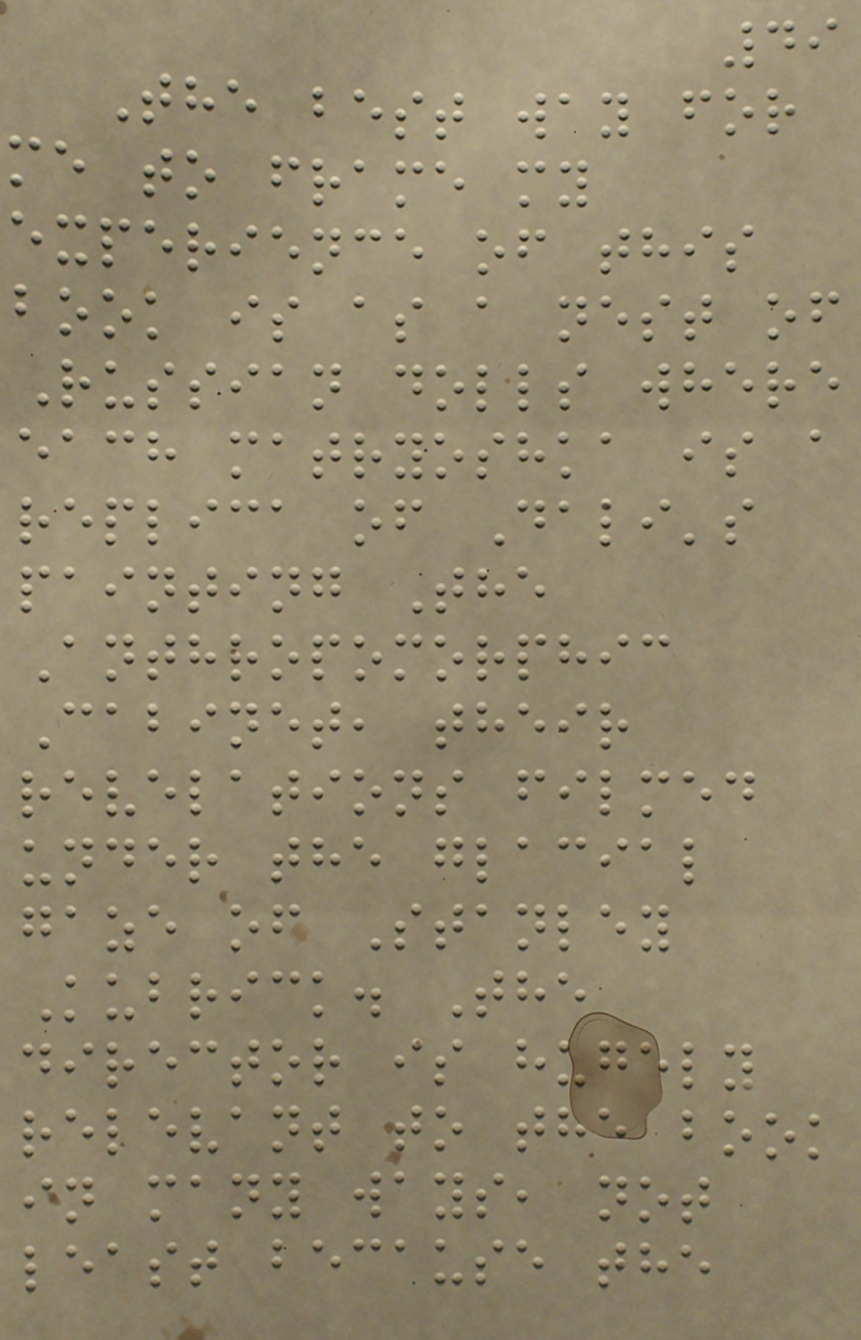49
The best way for
me to frame my
experience of this
book is as a nest of
Russian dolls where
each matryoshka is a
replica of Dali's
painting The
Anthropomorphic
Cabinet, their
revelations filmed
under the glacial
gaze of Stanley
Kubrick. The
director is hugely
relevant to the book
in many ways, not
least because the
